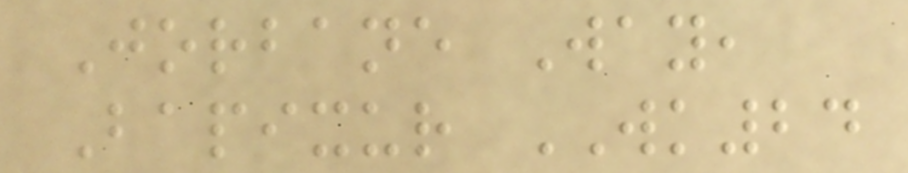Jorbane Way,
Bapixur WK24
